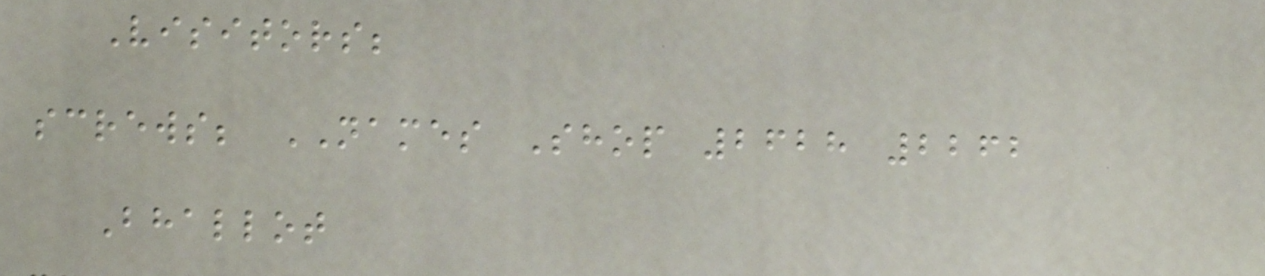Visitors;
screws; NAMES Shop 2628 2262
Bhallot
